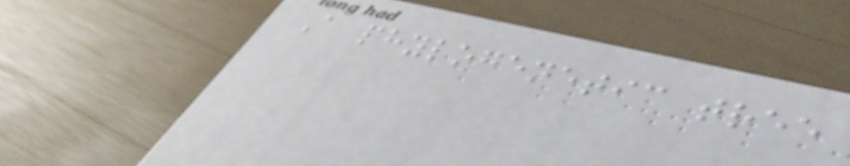A phylogenetic tree
